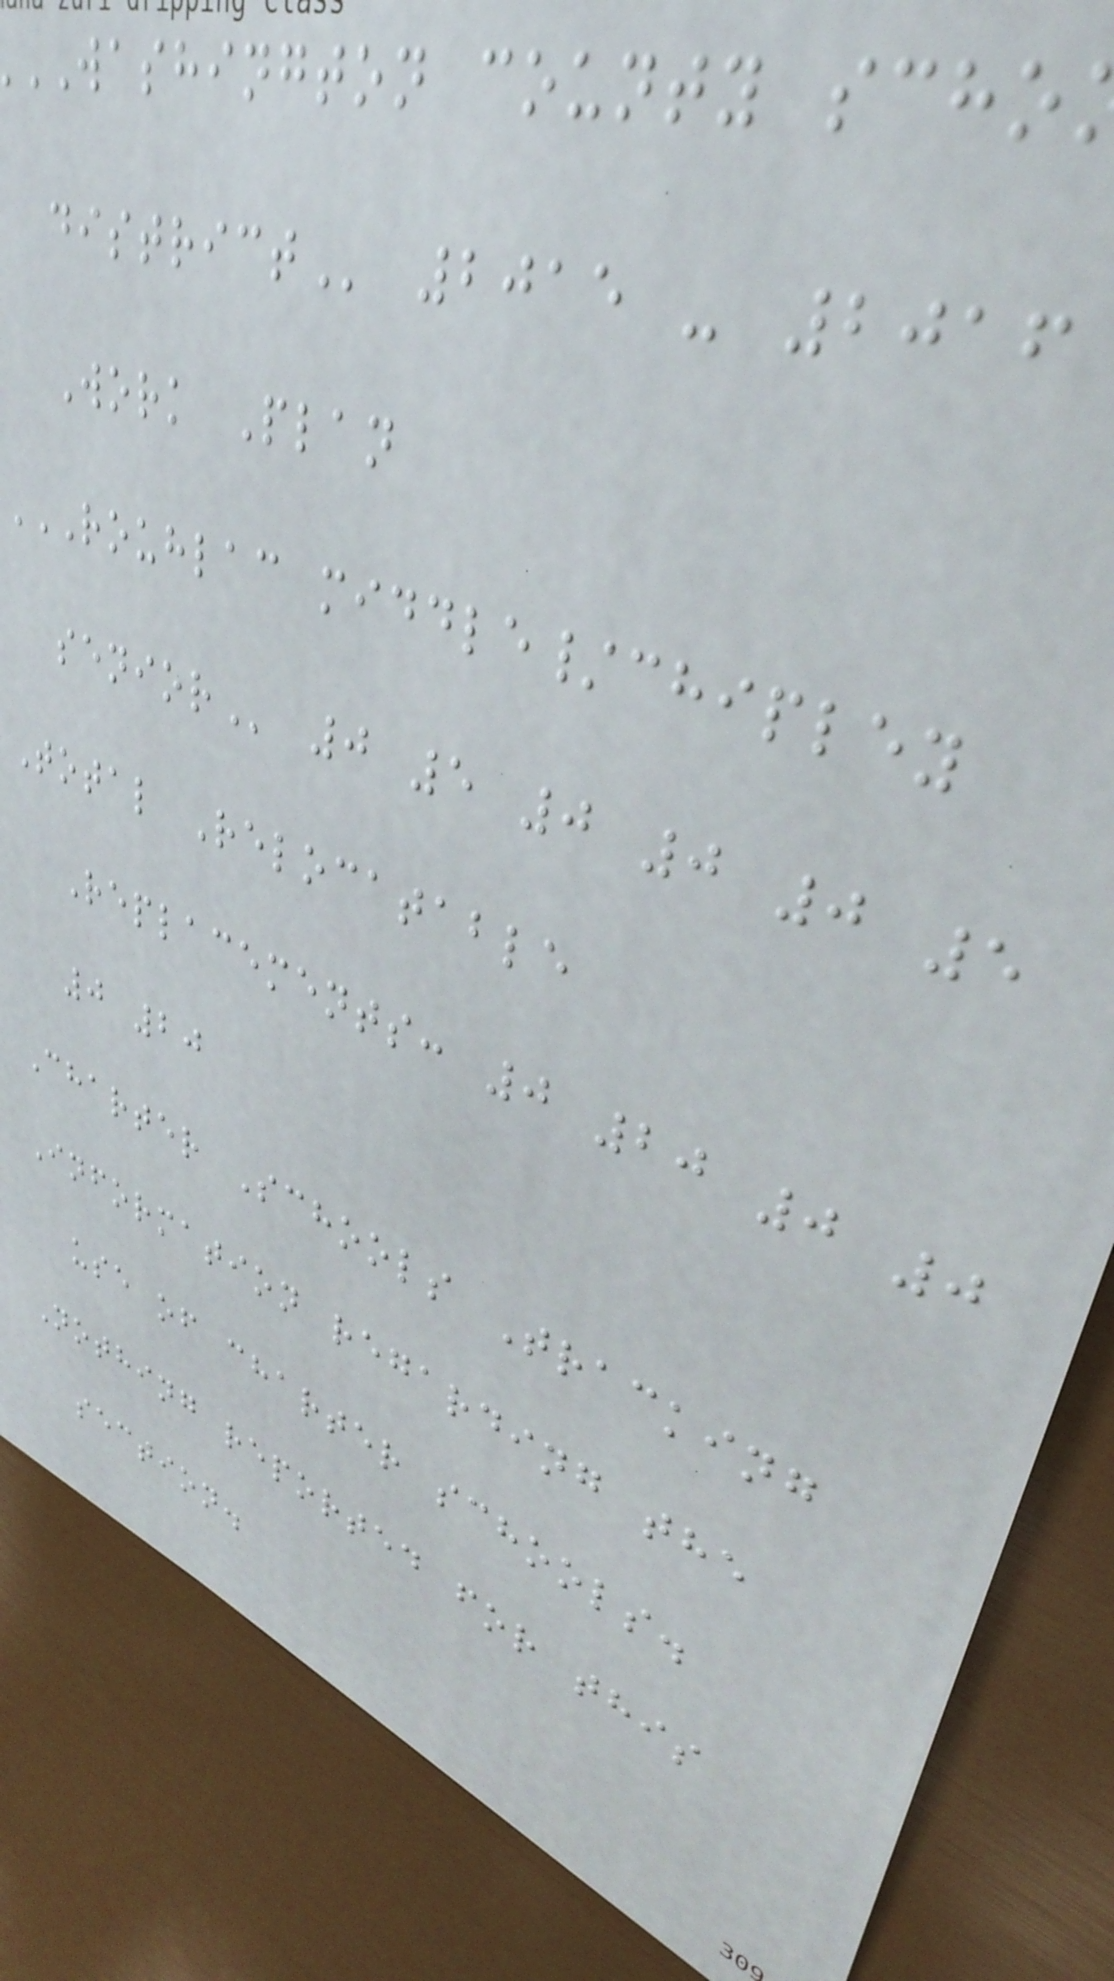WASHINGTON county
2015 - 2016
Work Plan
ROUHLAC MIDDLE/CHIPLEY
0 5 0 0 0 5
Total Relocatable
Replacements: 0 20 0 0
0 20
Charter Schools Tracking
Information regarding the
use of charter schools.
Nothing reported for this
section.
